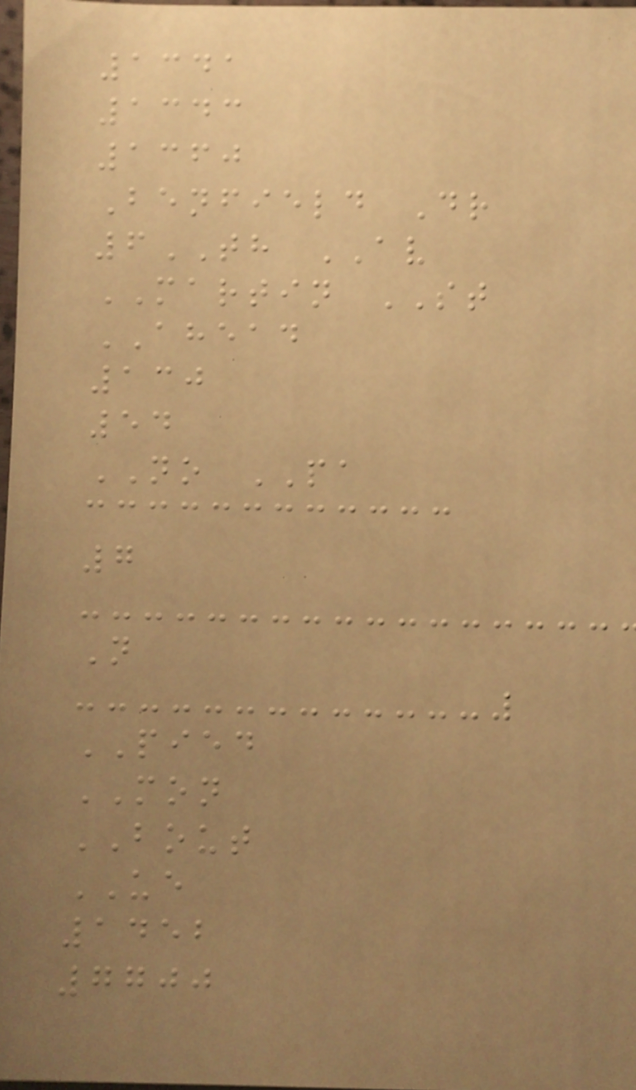1341
1343
1360
Benfield Dr
6TH AV
MARTIN ST
AHEAD
130
54
NO PA
7
N
PIED
MON
BOUT
UE
1452
7700
